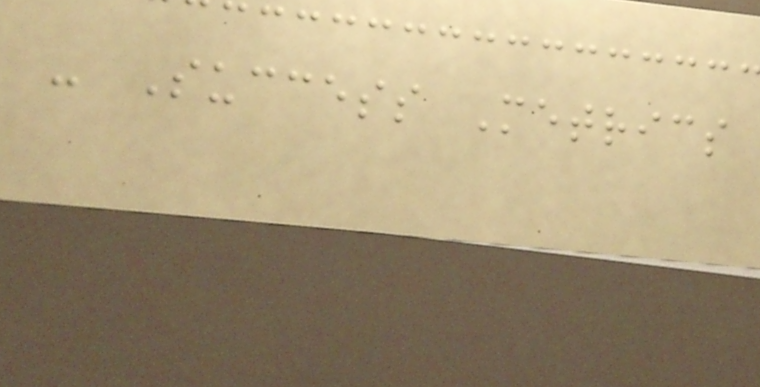- Success Metrics
